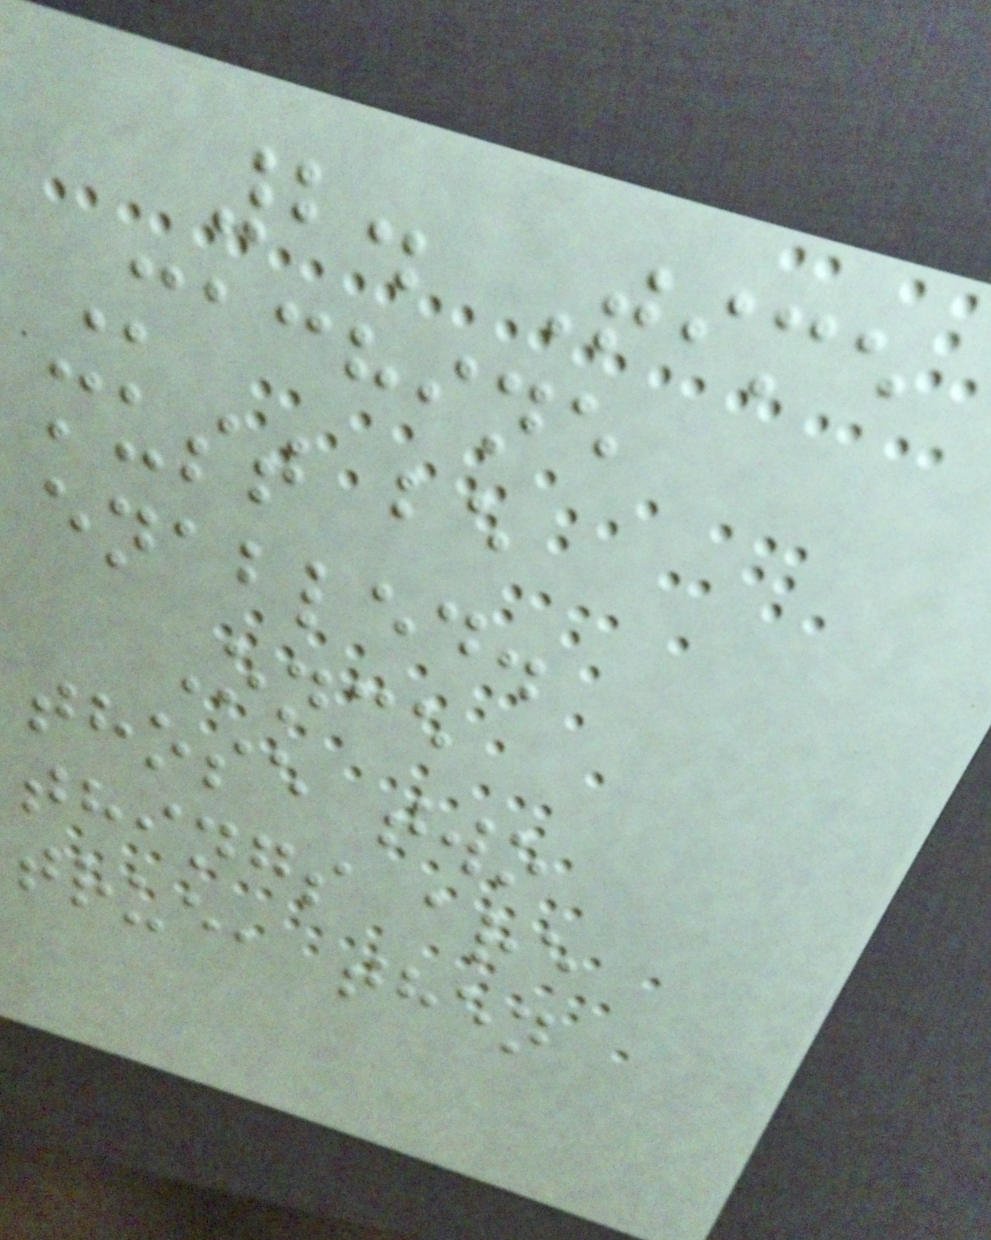2. Time
Machine
must be
enabled.
Once
those two
things are
true, then
